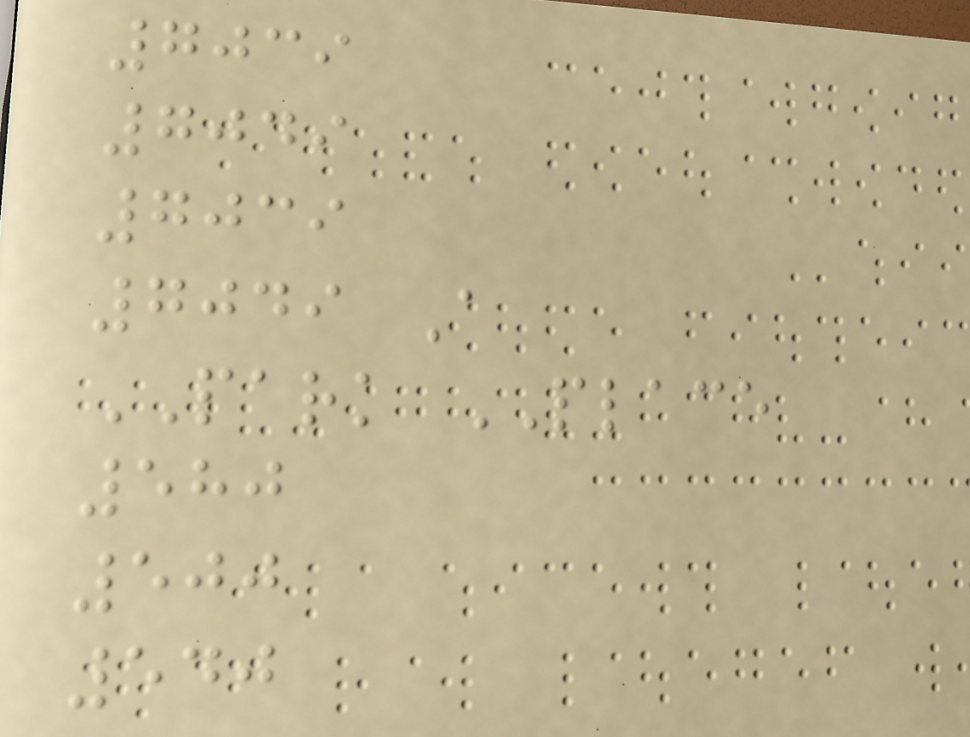7039
7049
7039
7049 A
PARK PLACE
580
500
540
